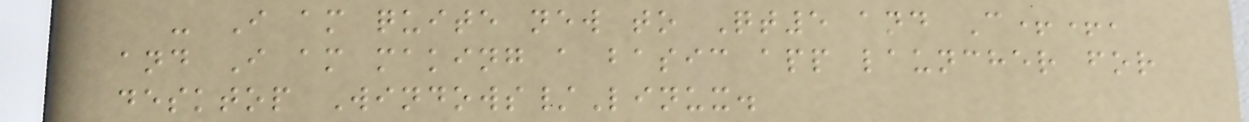- I am quite new to Qt5 and C++,
and I am making a basic app launcher for
desktop Windows/Linux.
